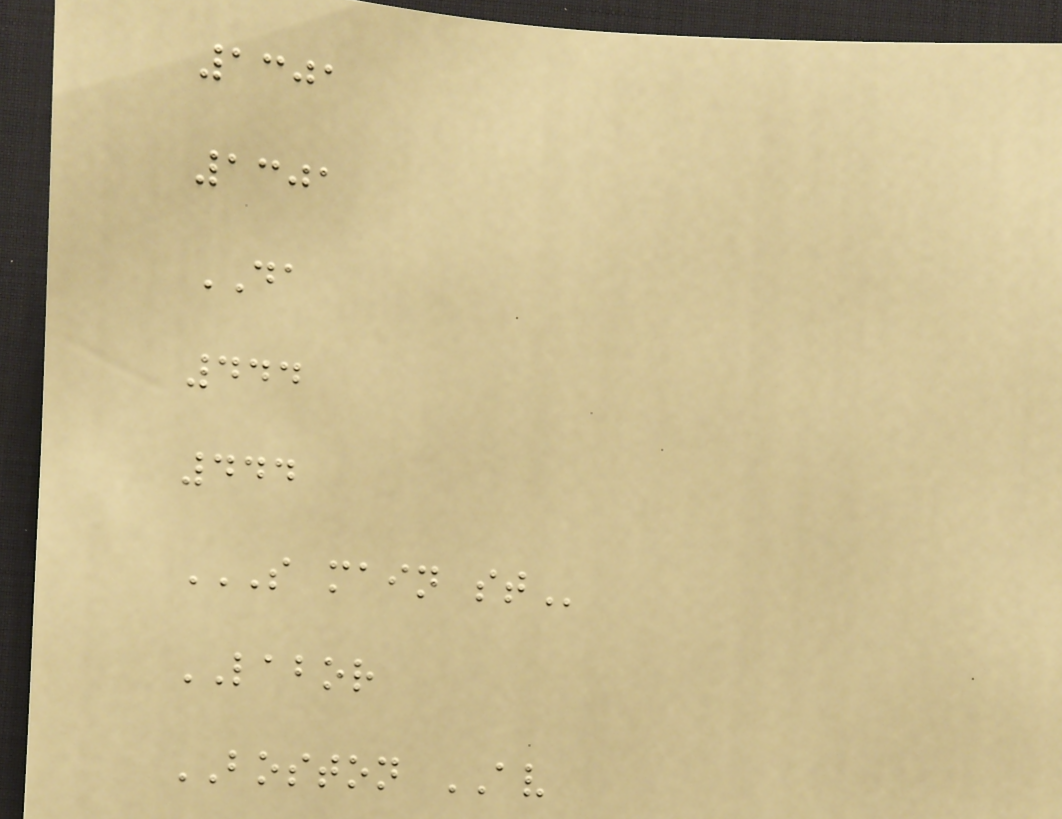1301
1301
DA
444
444
S MAIN ST
LABOR
BOSTON AV
